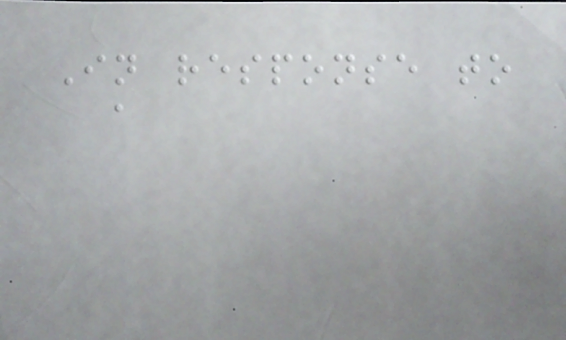In response to
a
